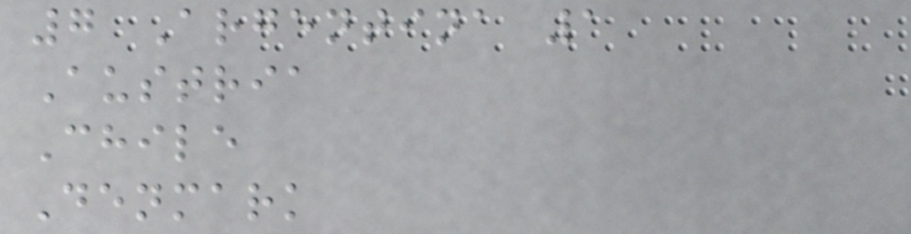7 Argentina 1
Austria
Chile
Denmark
